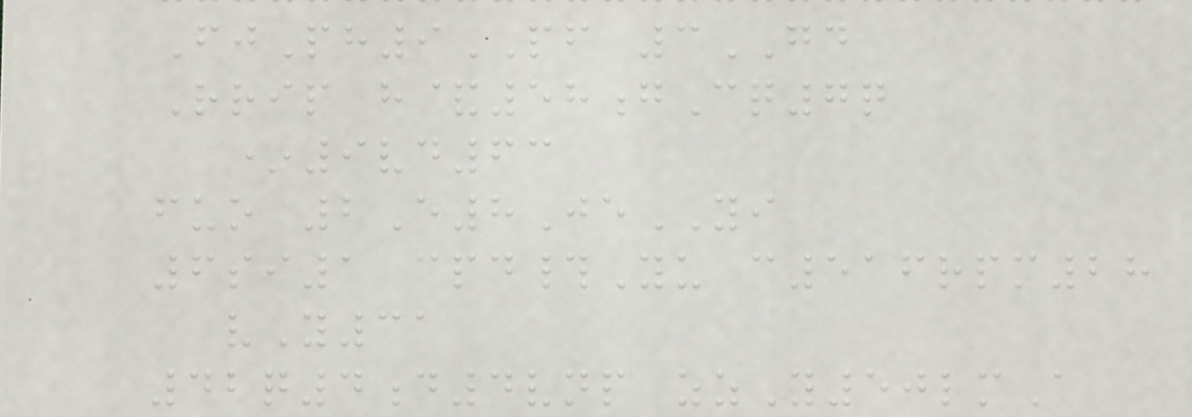FjPh9PF 3GD
Rrip h&58gCq7q
*9vd63
fuo 2E8JeYI
6si1 cpd#Yu c516rpm28
vY31
42q4d4vnp zzY50lmA
